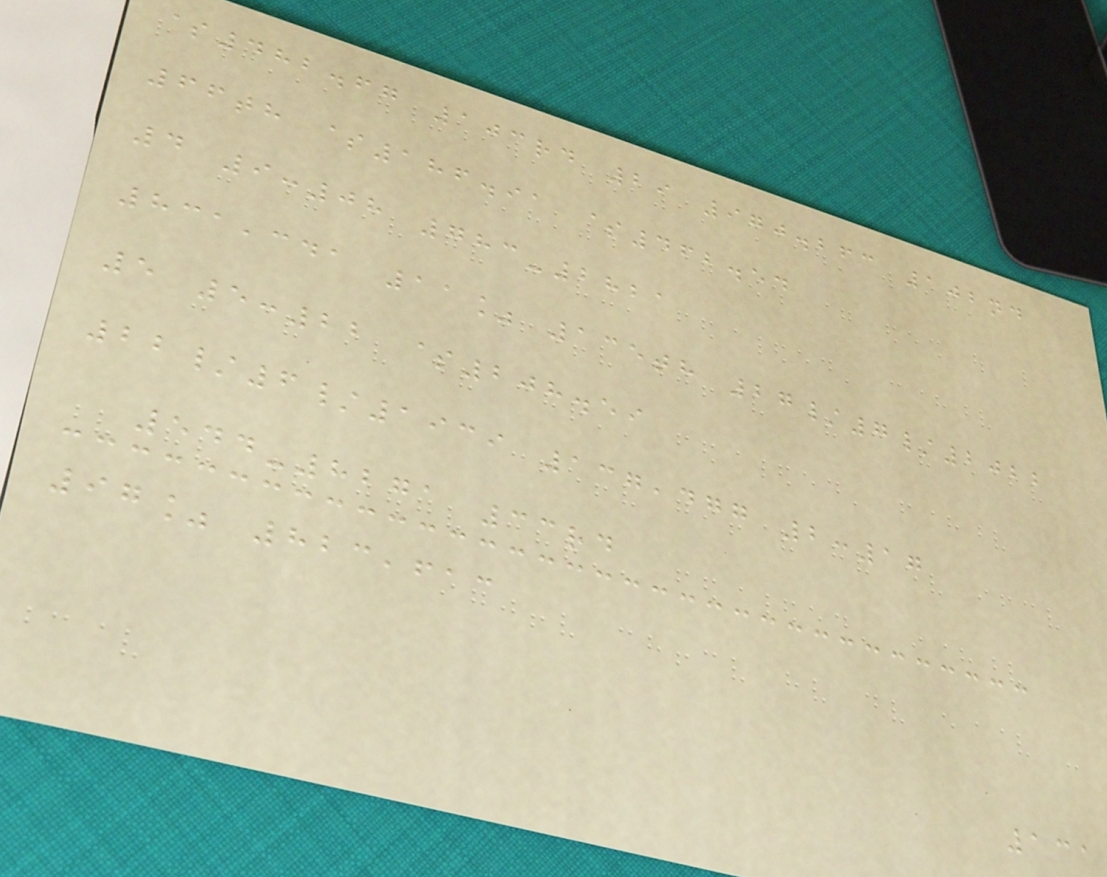$482.67 103rd 29 970.263 102nd
66th $186.91 $462.54
4 9:08 783-2821
831,341 11% 135th 27/7/2022
5 5:22 $208.59
22/6/1939 137,477 2:17
544-8271 33rd
97% 823,613
131
